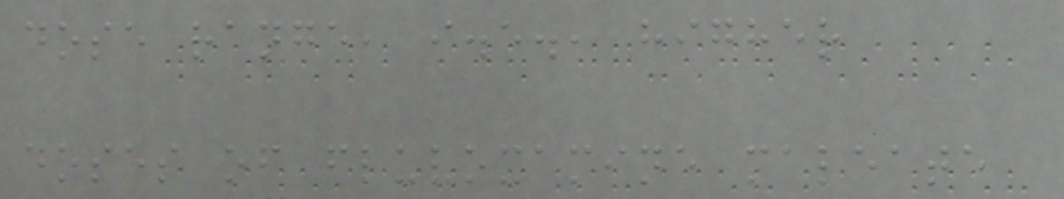dose range, i.e., higher
doses of fluvoxamine maleate
